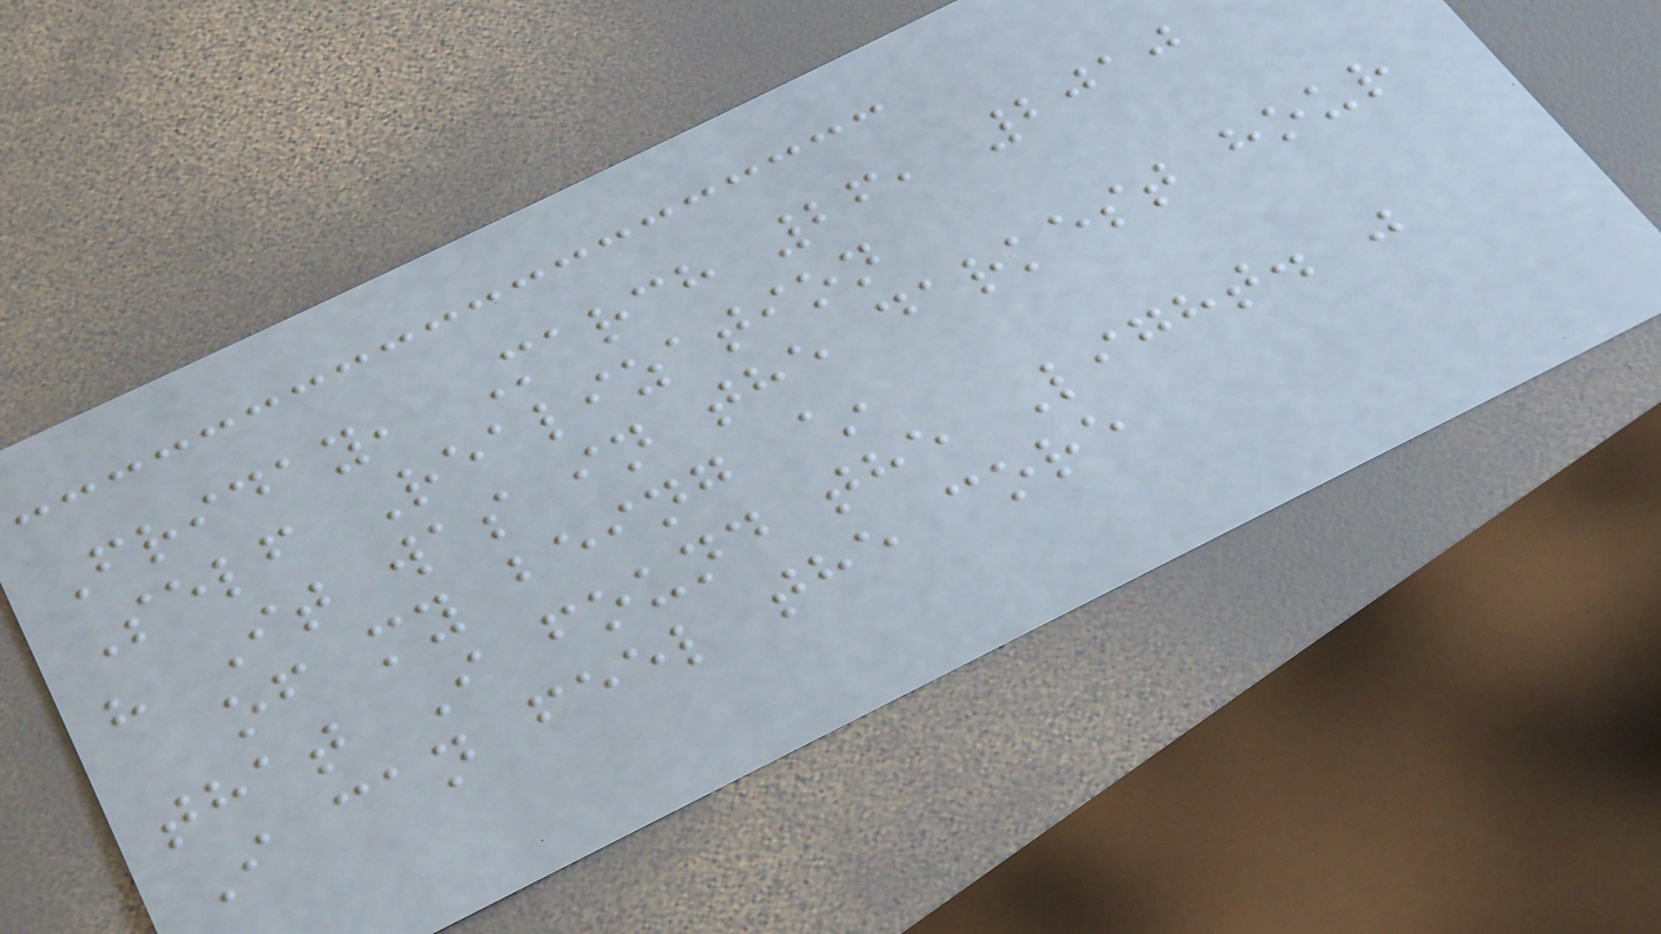Friday, March 26, 2010
Self Realization
" It was in the darkest hour
of my being ~
that I found the Light. "
I can feel the core
